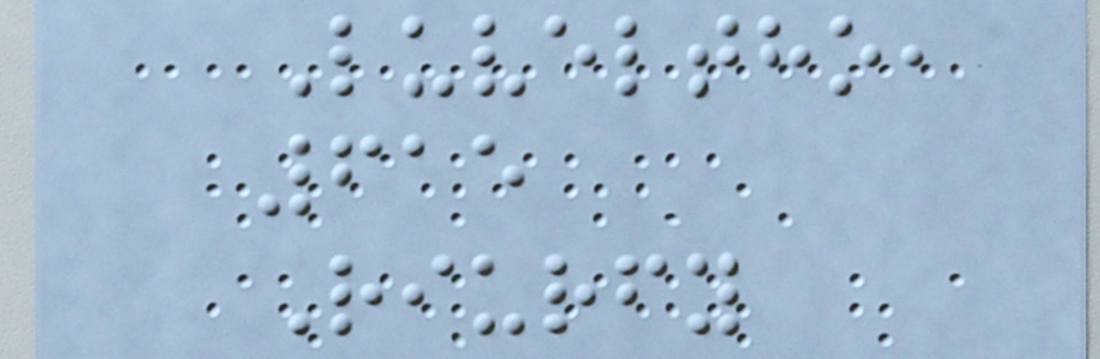Luveltho,
615
Riurfy
